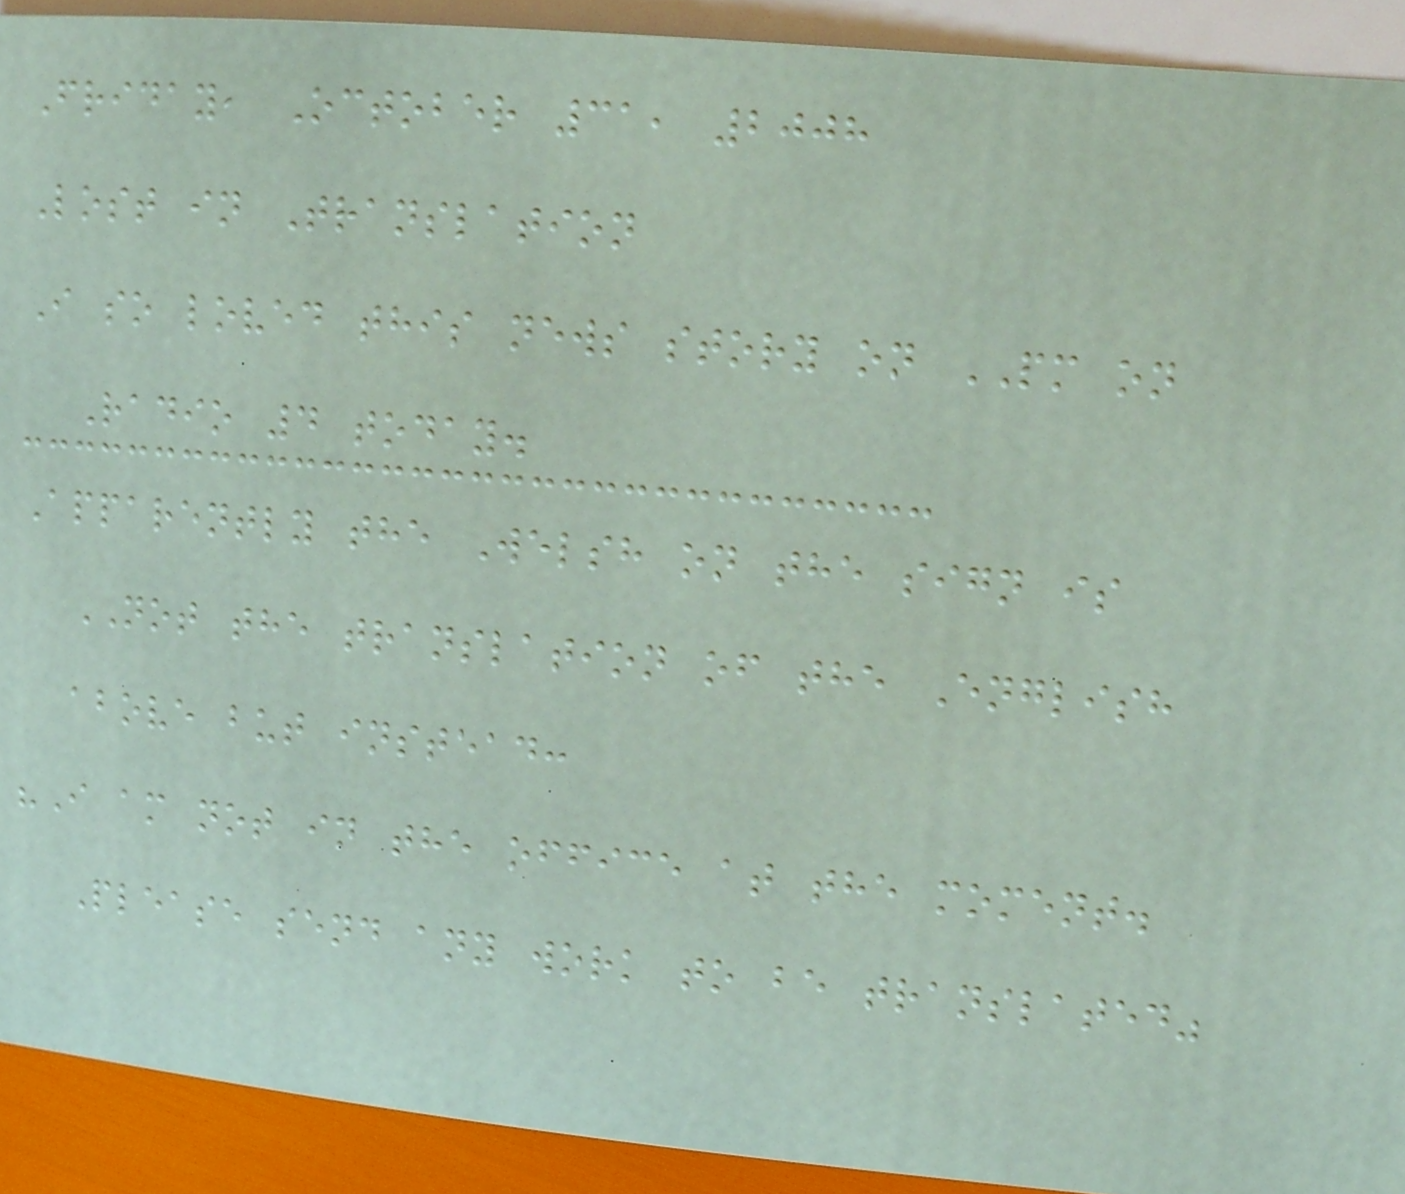Friday, October 31, 2008
Lost in Translation
I so loved this news story on PM on
Radio 4 today.
Apparently the Welsh on the sign is
NOT the translation of the English
above but instead:
"I am not in the office at the moment.
Please send any work to be translated"
